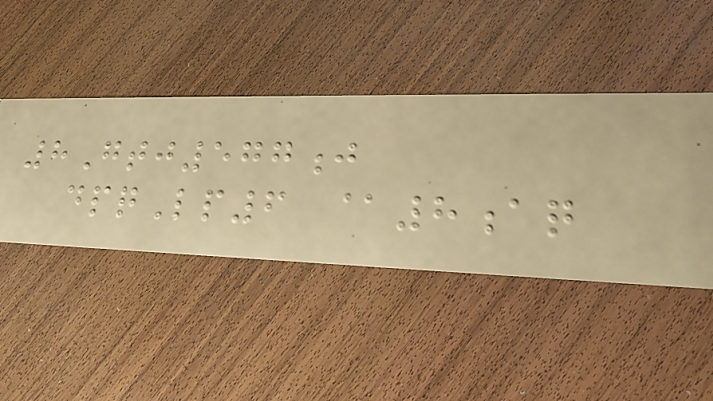8Gtj577j
dpqLp6 @8aq
